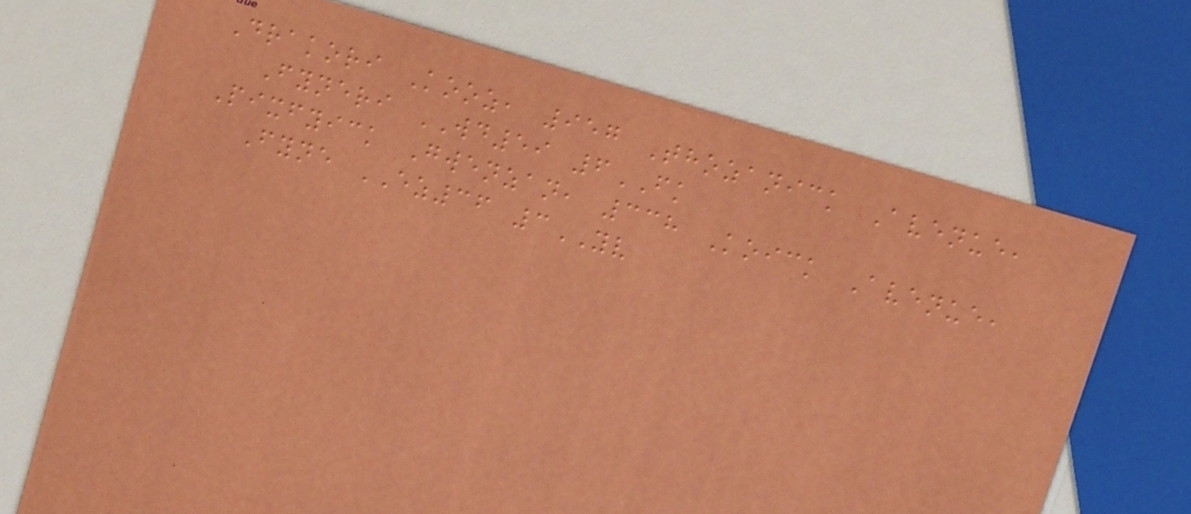Drakori Kooz, 957 Thozanick Avenue,
Fyneri WD59 6FK
Pixfyick Gwenzan, 338 Koick Avenue,
Fyne EZ36 3YV
